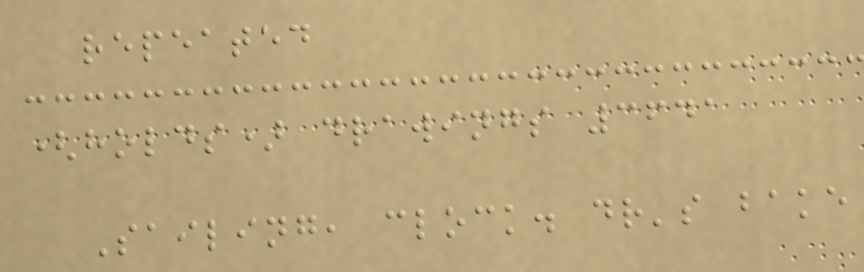repeated
(holds) drawings 3641
Sailing, clock. dr's bake
